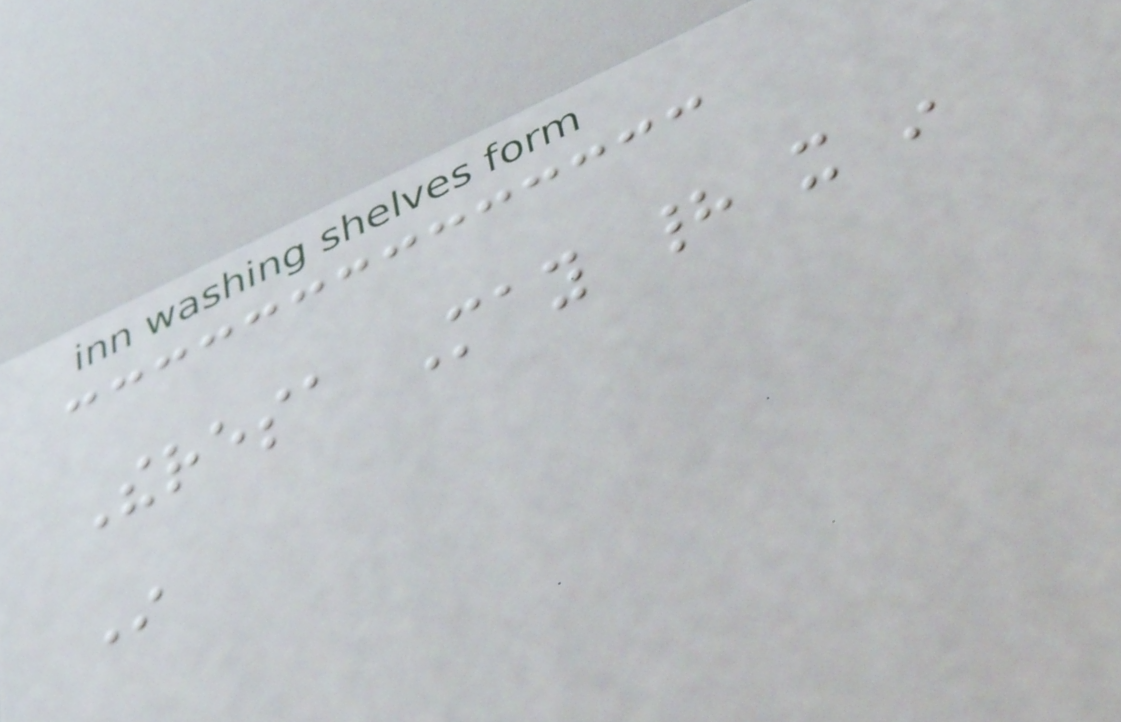Theresa May had it in
In
